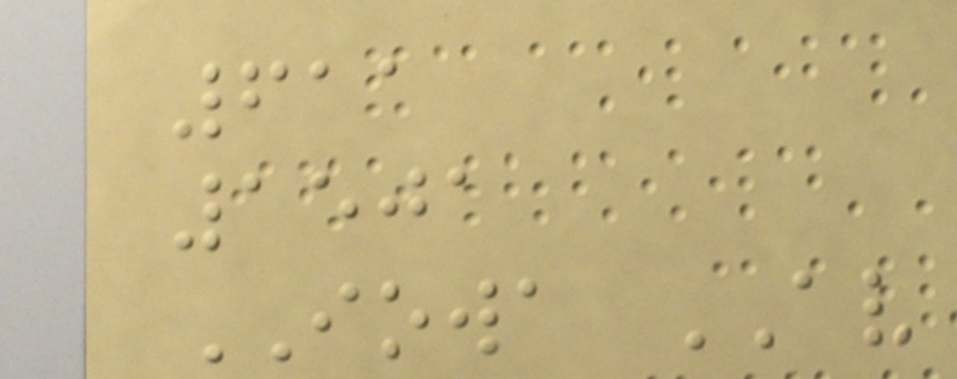611
1501
IOWA AV
